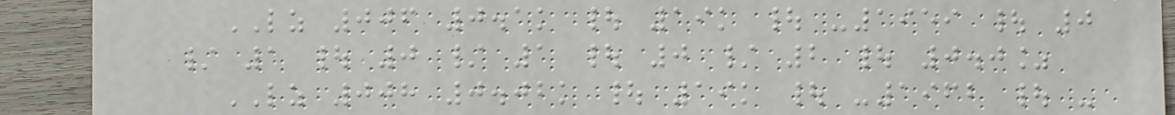LZ 006 0.1k | 19k | -1959 | 0
/ 1 | 0 / 1 | 0 / 2 | 0.0%
LZ 008 0.02k | 19k | -1962 | -
